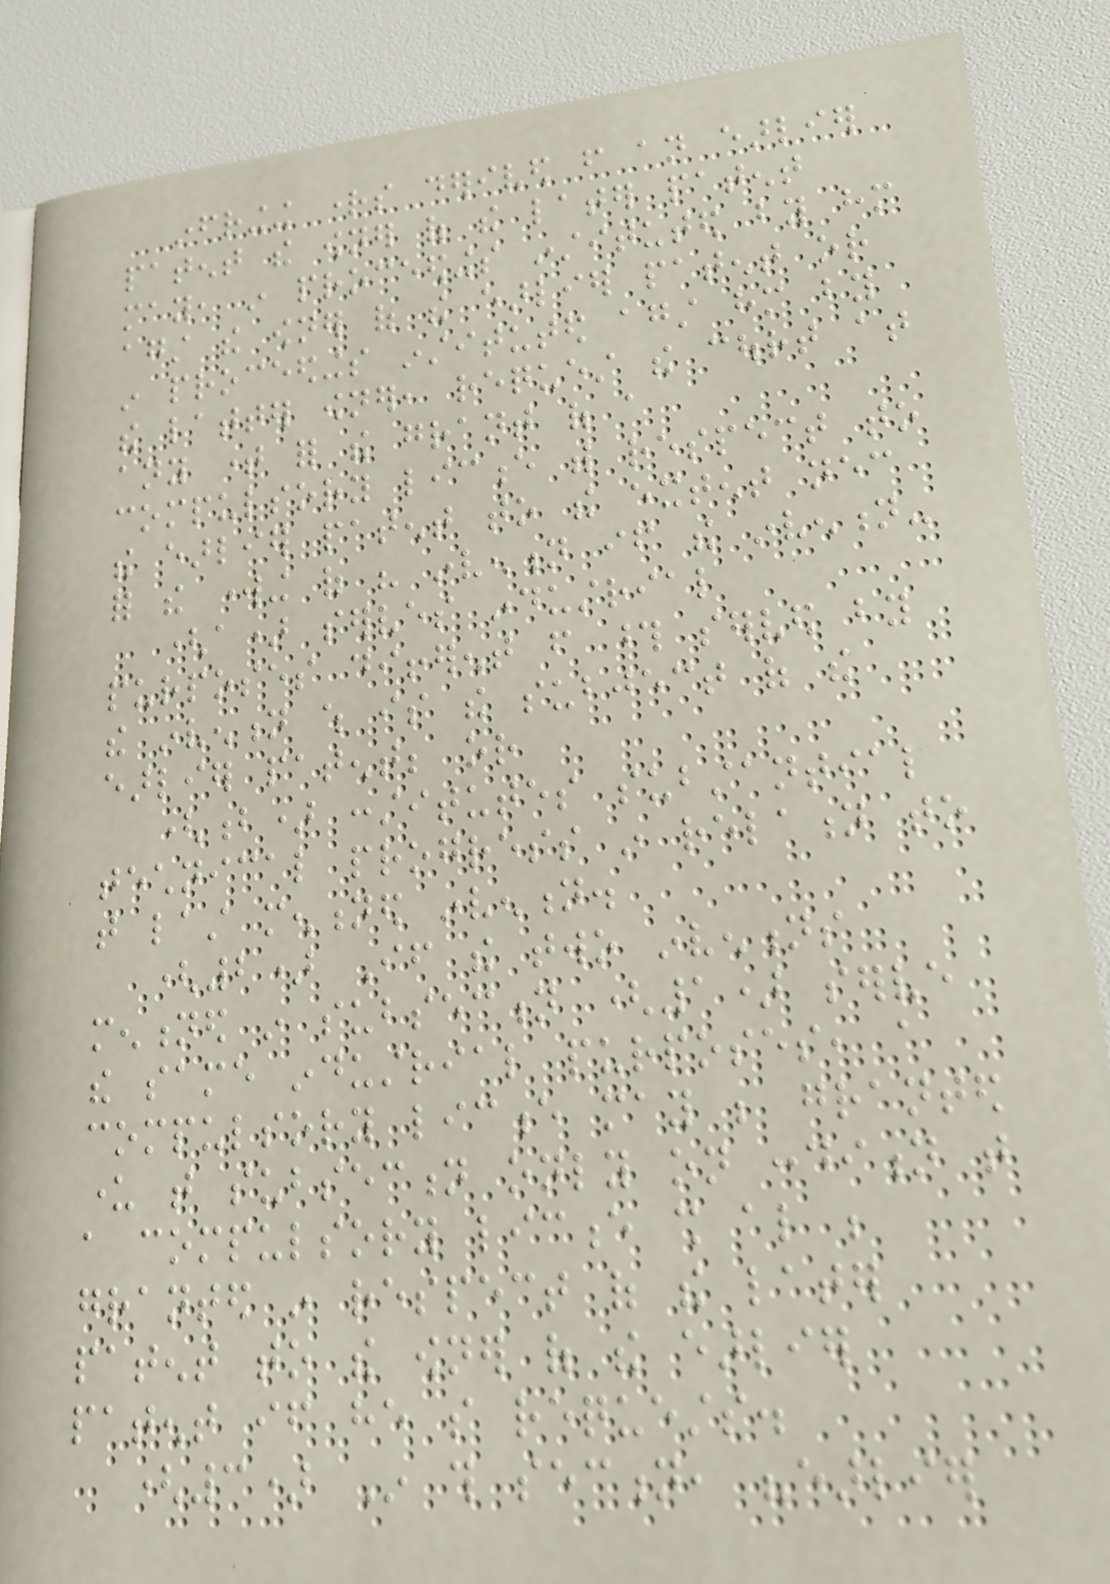infringing rights derived from an earlier
patent the owner of the later patent
may, in proceedings instituted by him
against the owner of the earlier patent or
in proceedings instituted against him by
the latter owner, request the court at
any time for the grant of a
compulsory licence with respect to
the earlier patent to the extent necessary
for the working of his invention if the invention-
(a) serves industrial
purposes different from those served by
the invention which is the subject of the
earlier patent; or
(b) constitutes substantial
technical progress in relation to
that last mentioned invention.
(2) If the two inventions
mentioned in subsection (1) serve
the same industrial purposes, a
compulsory licence may be granted
under that subsection only on condition that
a compulsory licence shall also be
granted in respect of the later
patent to the owner of the earlier
patent if he so requests.
(3) In this section, "earlier
